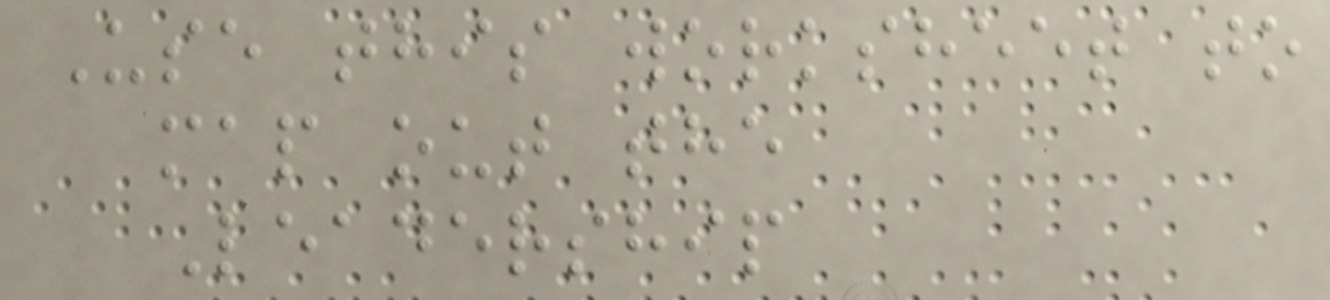Use this worksheet to
map out the
Leadership
